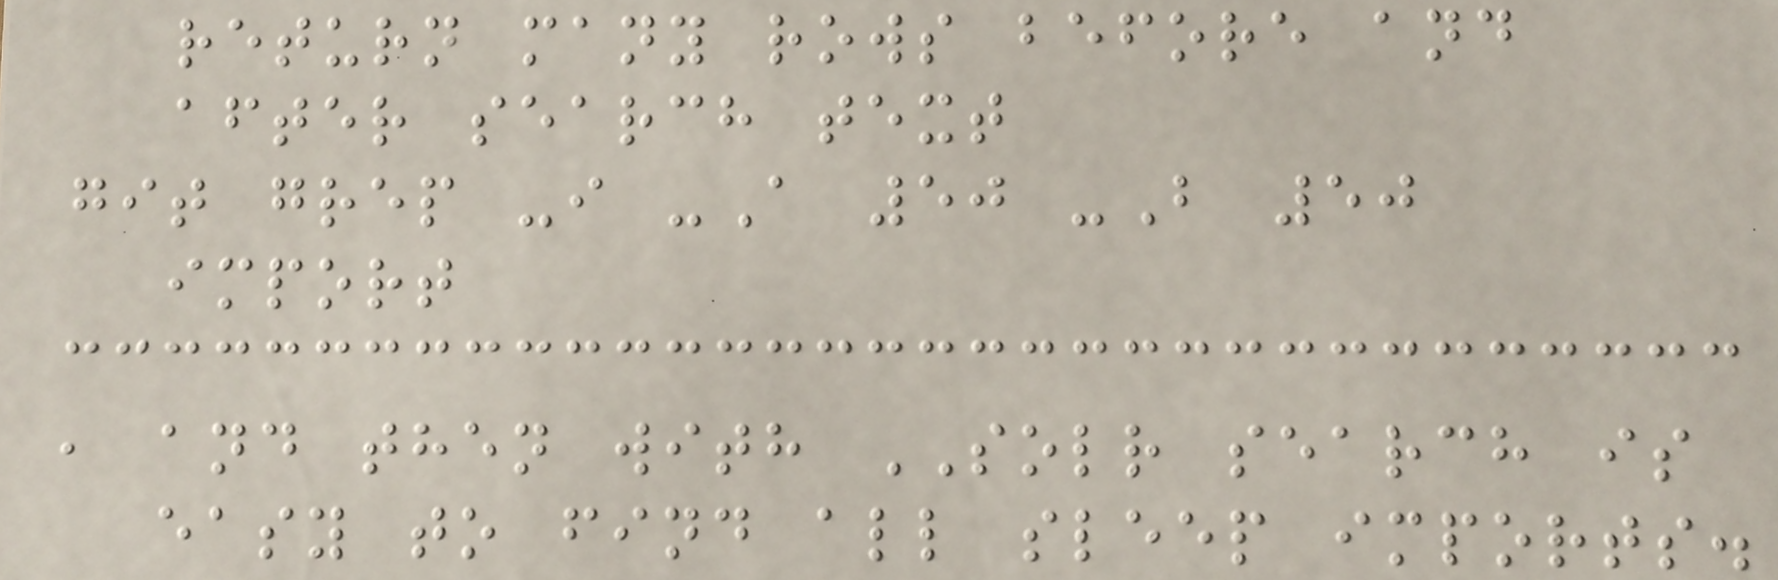return many rows before and
after search text
git grep -i -A 50 -B 50
import
, and then with SOLR search is
easy to find all sleep imports.
